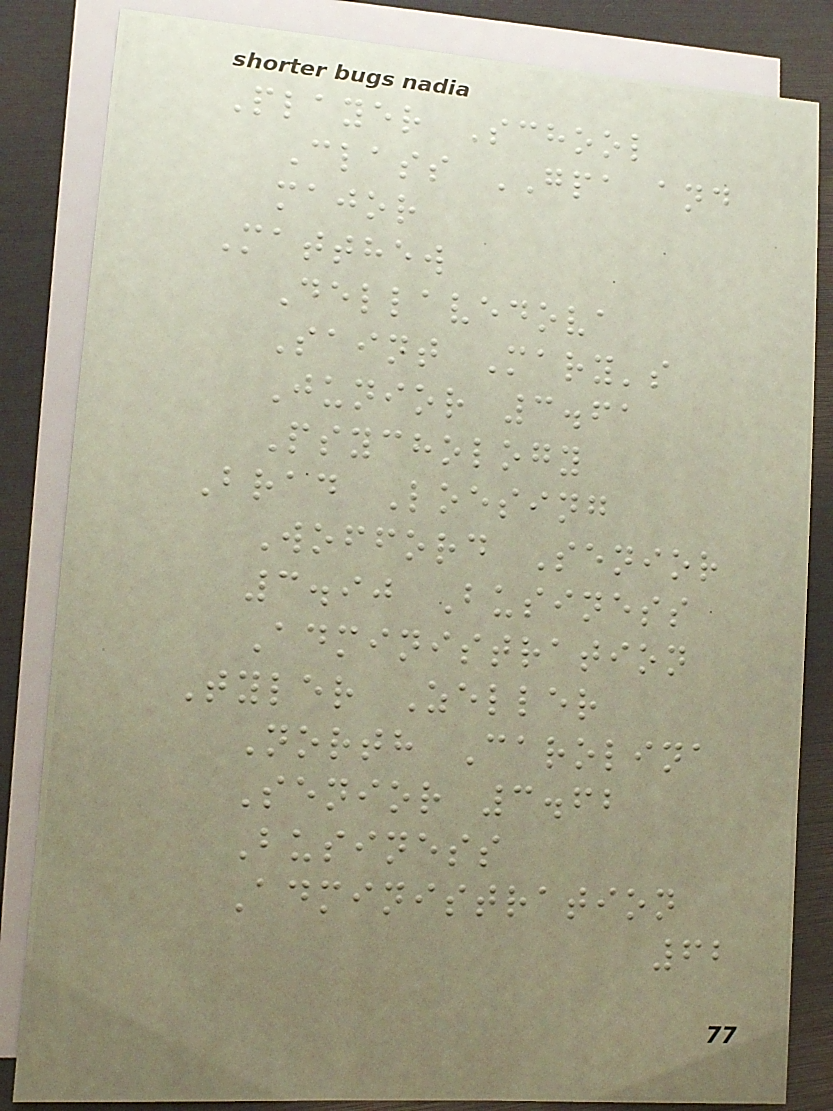Player School
Class GPA and
major
Matthew
Dellavedova
Saint Mary's
Junior 3.61
Psychology
Brad Loesing
Wofford Senior
3.90 Business
Administration
Tyler Zeller
North Carolina
Senior 3.62
Business
Administration
62
